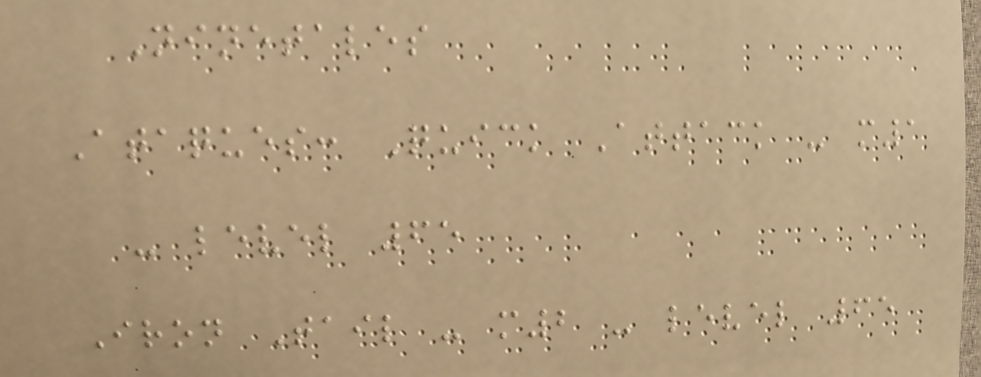Ninetales
Ataques: Quick Attack - m1
- level 65
Iron Tail - m2 - level 65
